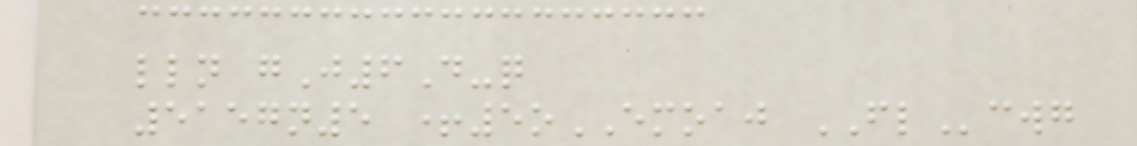lln gJ6D-q
5157n5 +5oEMOAJ FLcwg
